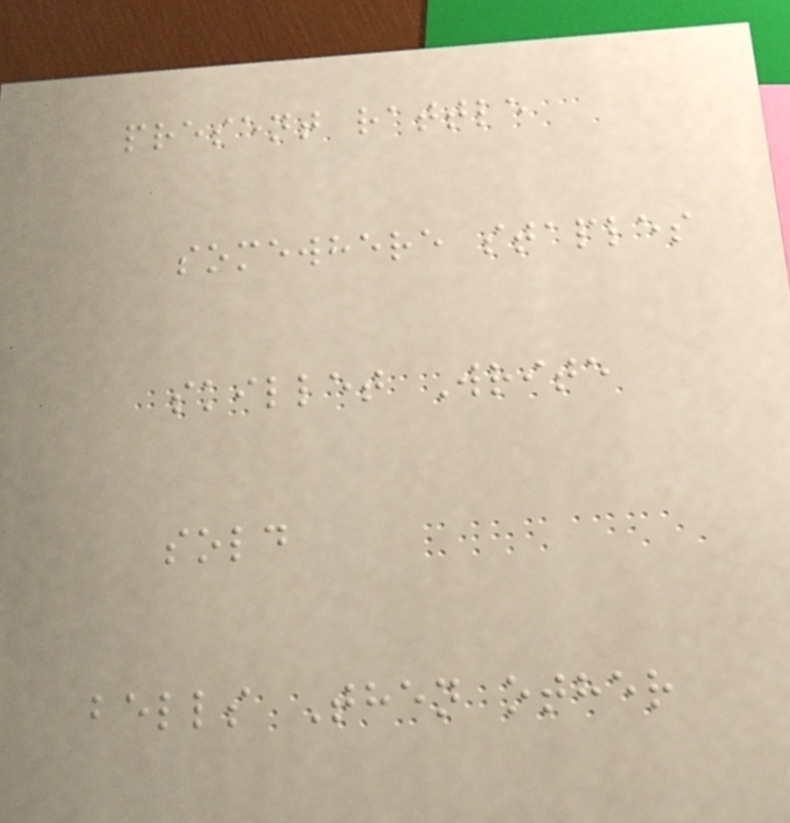present rattle
somewhere staples
skillet Write
sold
bells Then other
